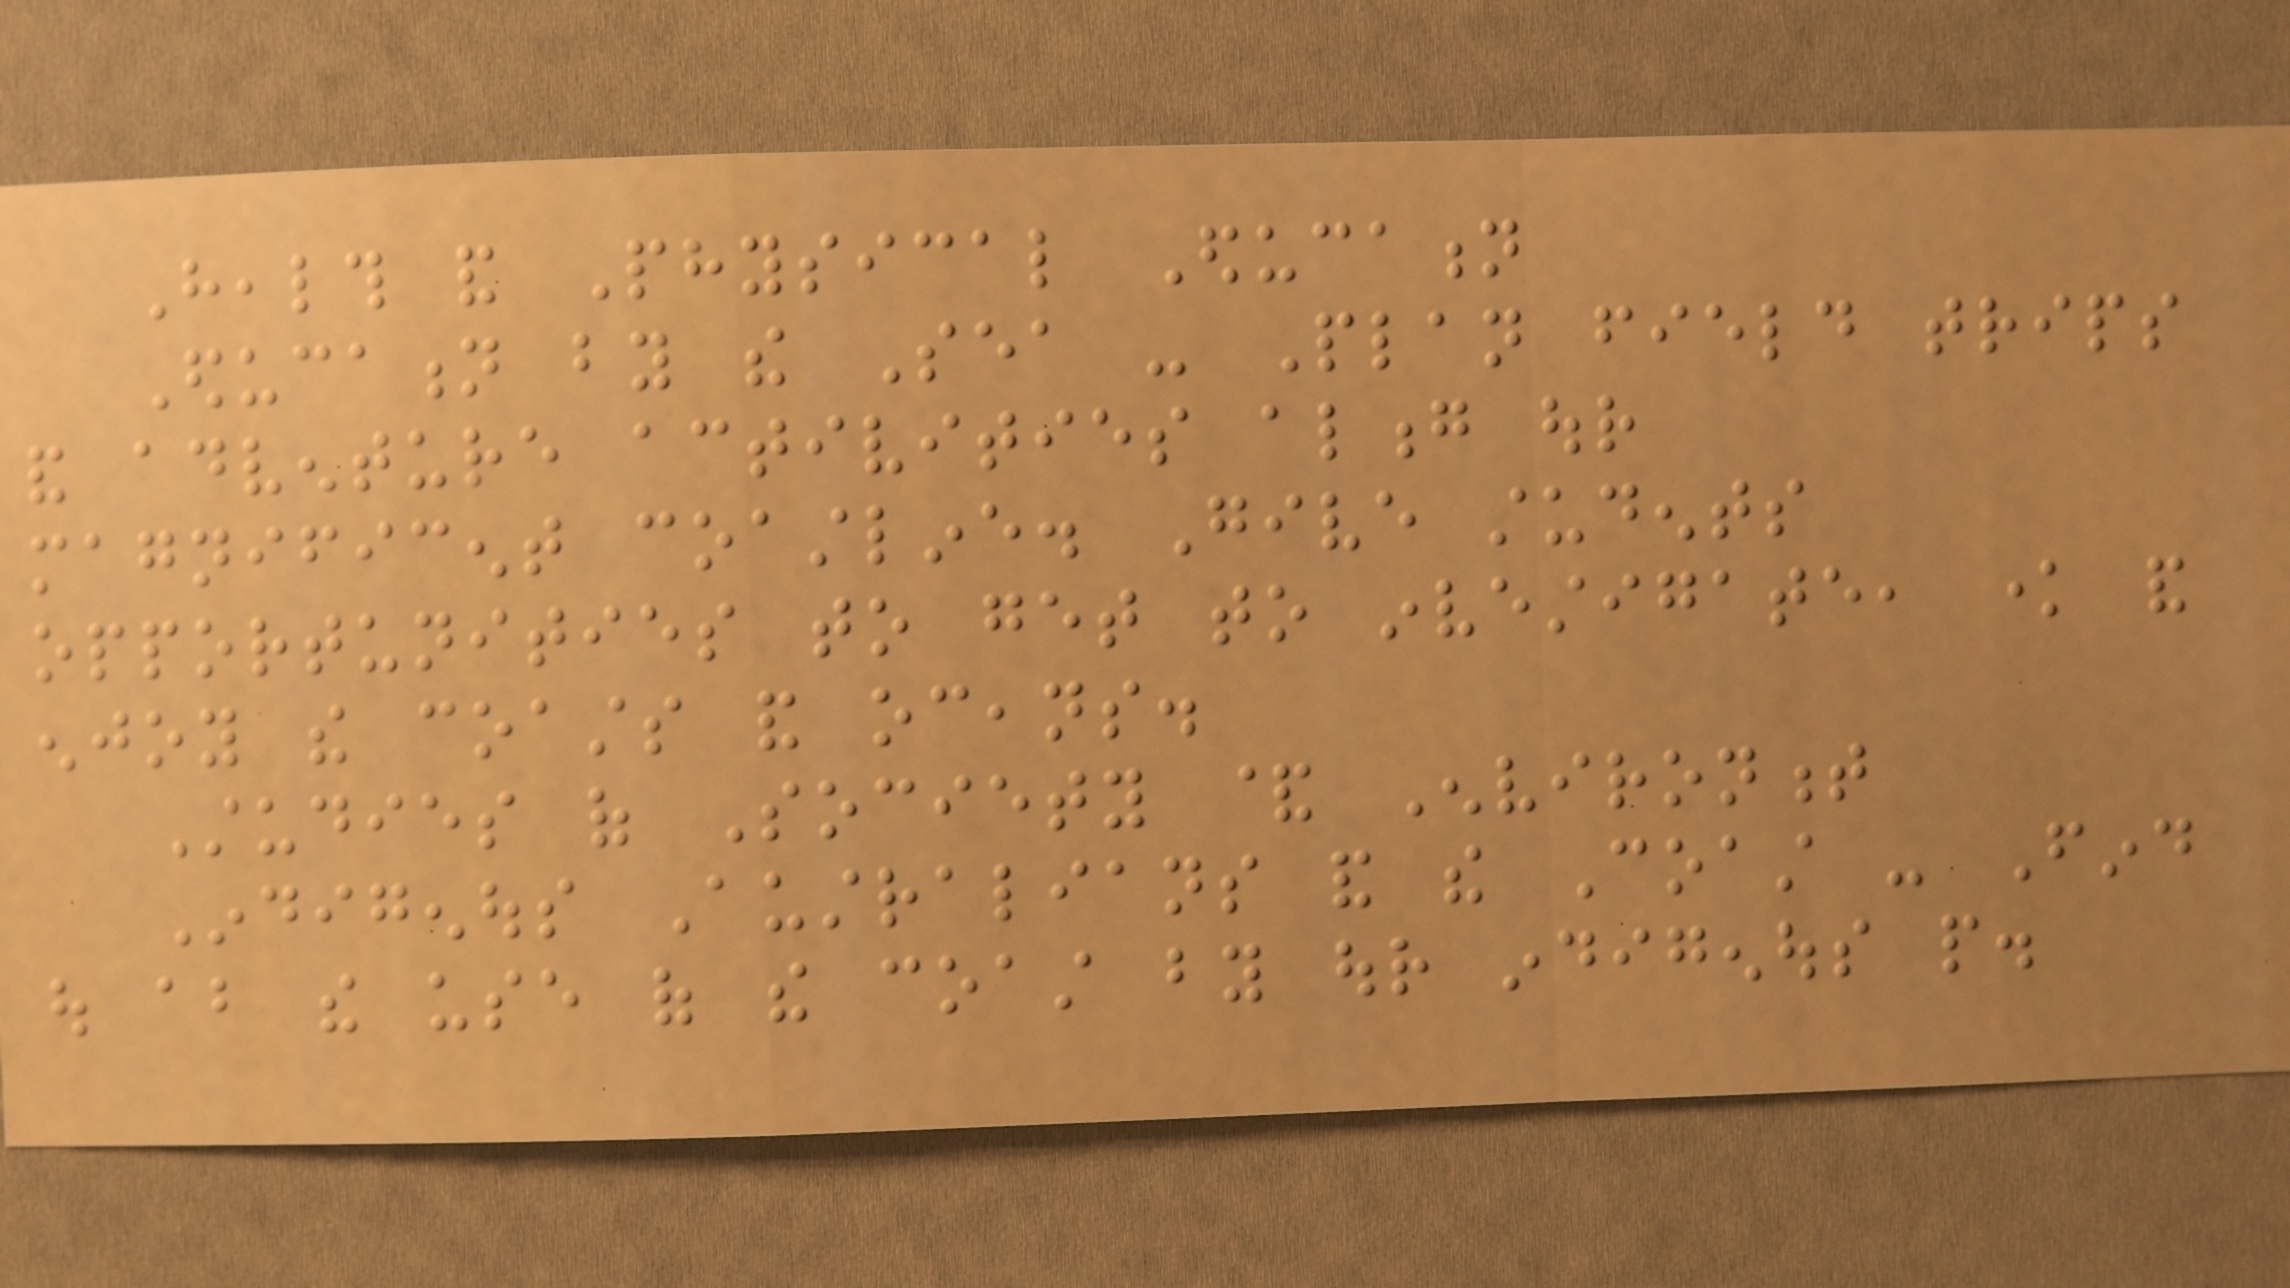Health and Physical Education
Education by the Sea - Plan field trips
and adventure activities along our
magnificent coastline. Give students
opportunities to get to investigate, know and
enjoy the coasts and oceans.
Studies of Society & Environment
Indigenous Australians and the Coast - Find
out about the use of the coast by our indigenous people.
